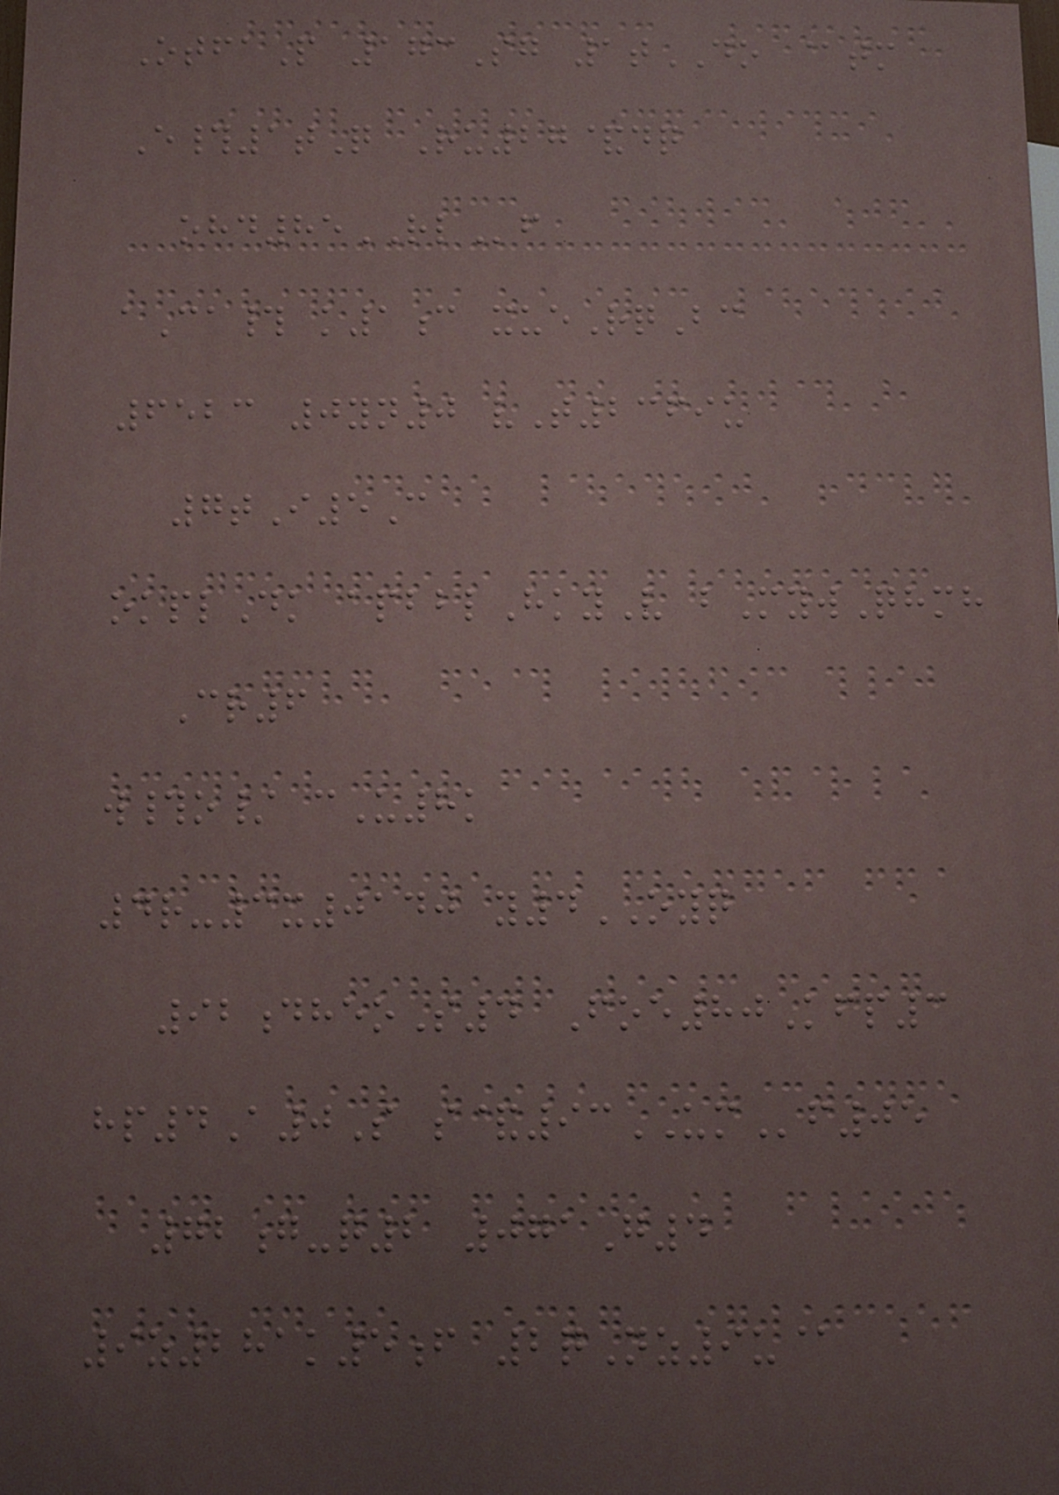OtfaP 173Sg 1tDO @tm
E#1tQ Ru27&dq
ohd85RLf
aCa# k1c xueRqBc
6523 0yn0 vT2369u
7tI5C
okplDk apbblHkyV bMywQhmh
Cr6
w#o/ cU8k
4r-3x0140 y4OYQ
92dheoS4 Foe80Kfp3
hp4A0S s&93UMf05
72g-q2 071G4
9z281k5f 2qNz9u@
